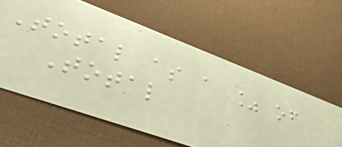Total as a % of
Total
